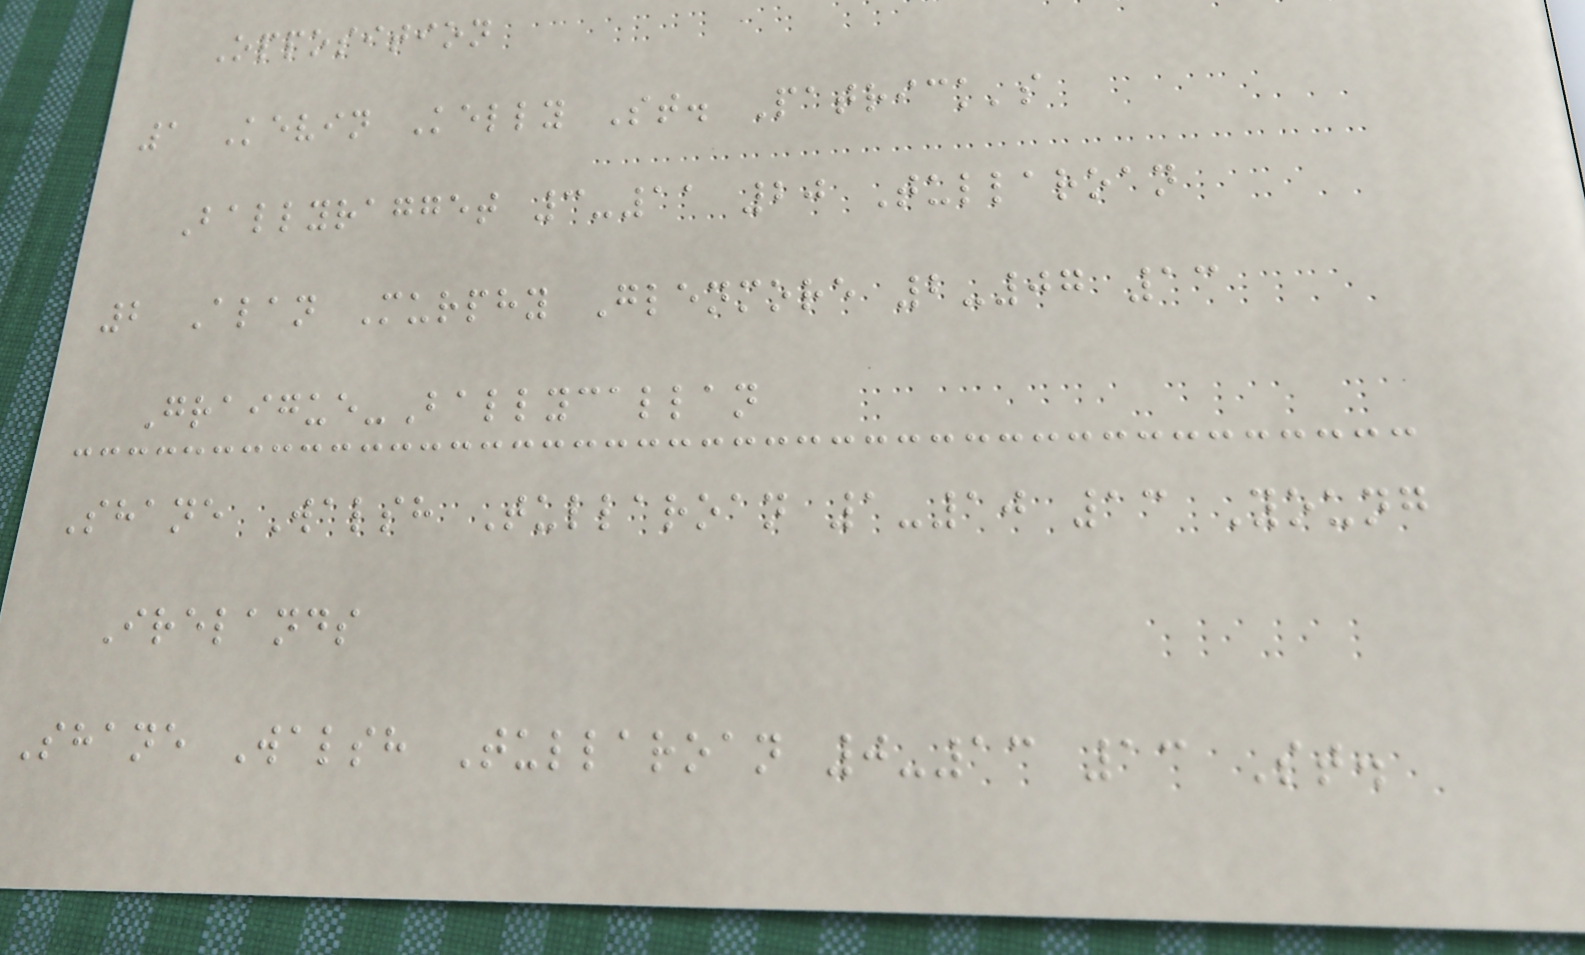Opposition
1 Kevin Kelly St. Patrick's
Ballyragget 3-11 20 Tullaroan
2 Alan Murphy Glenmore 2-07 13
Graigue-Ballycallan
Shane Walsh Tullaroan 1-10 13 Young
Irelands
Shane Walsh Tullaroan 0-13 13 St.
